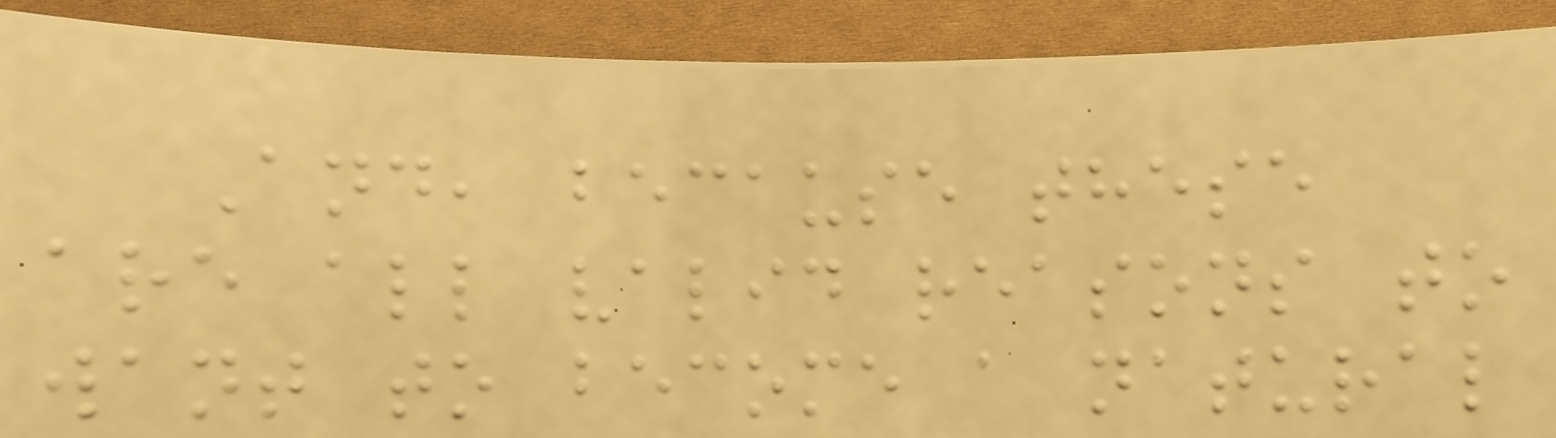And, because these
are all valid reasons to
want to become a natural
